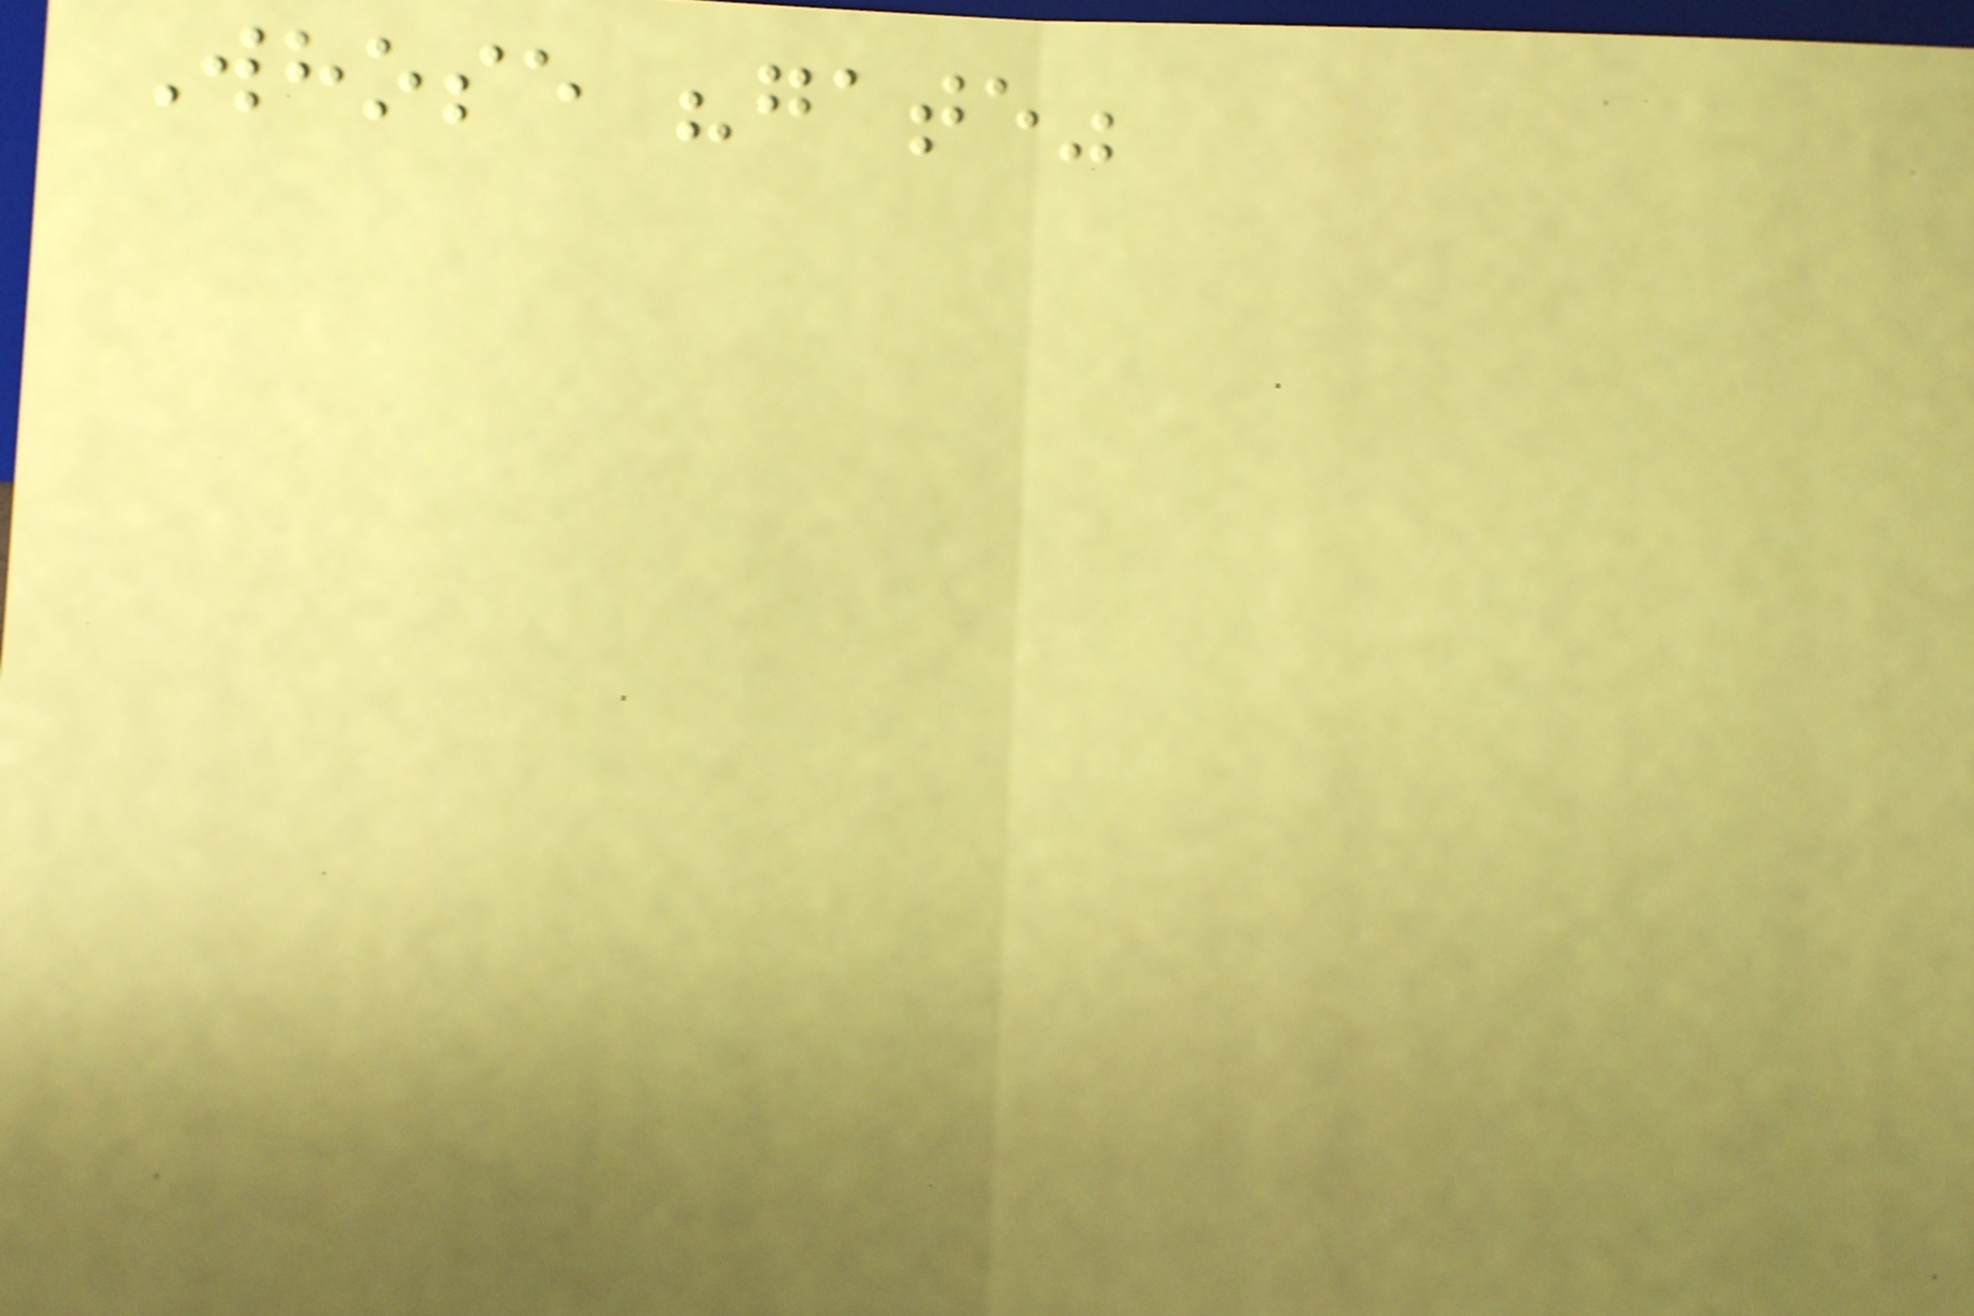Whose "gate"
